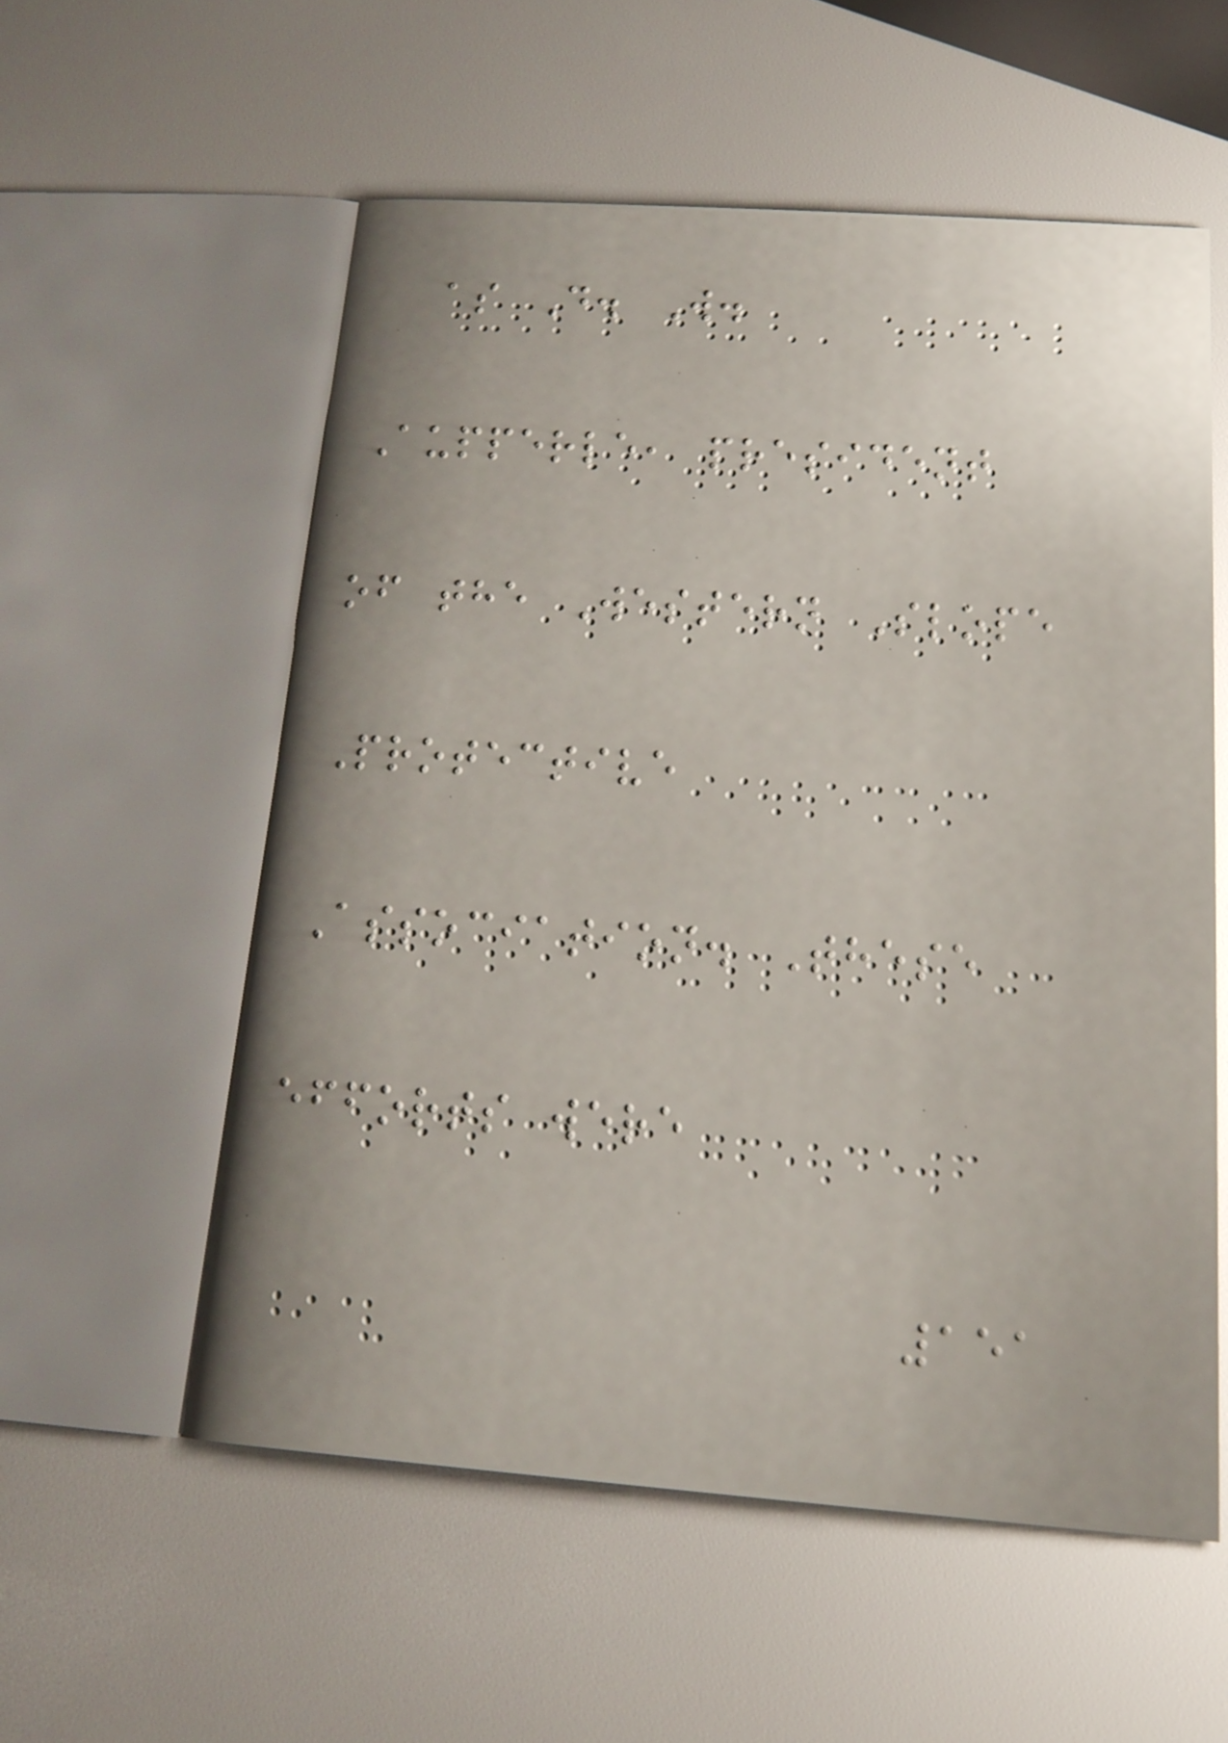as D. W.
Aupperle, president
of the Western Slope
Protective
Association. These
efforts were
151
